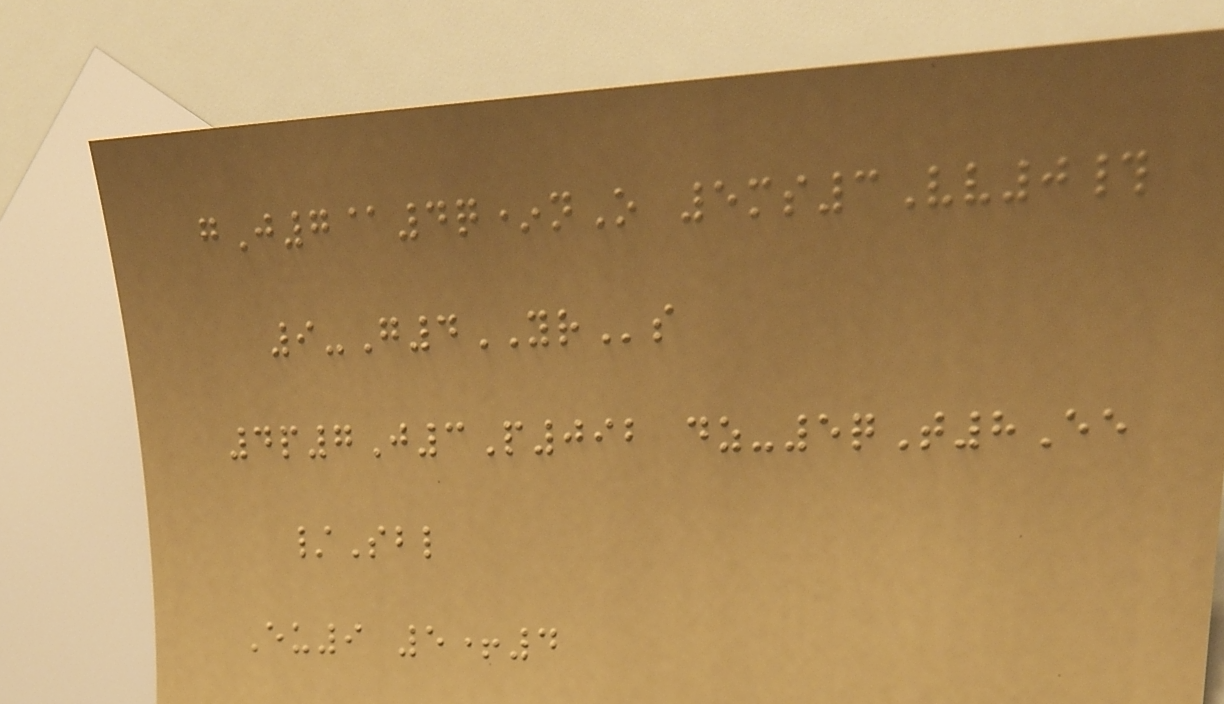gJ7@4q*nO 5ms3Vv0#
9-G4YRs
4p7J3P092 dz-5qT8Ee
/Sbl
Eu9 5+4
